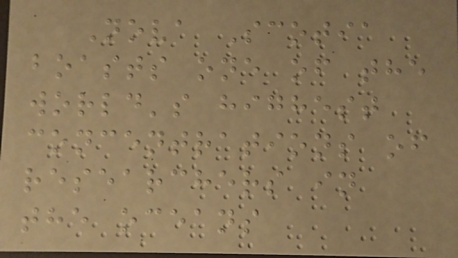Nova Scotia
boasts one of the
world's highest
concentrations of
researchers in
the oceans
